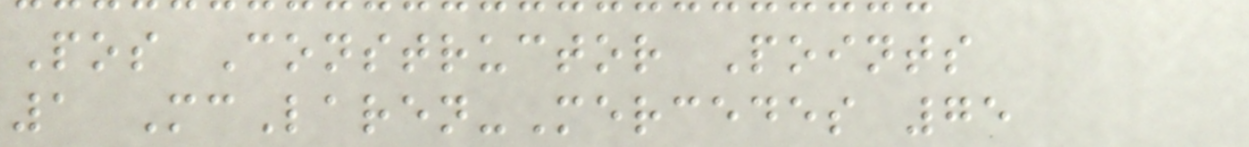Pos Constructor Points
1 McLaren-Mercedes 75
